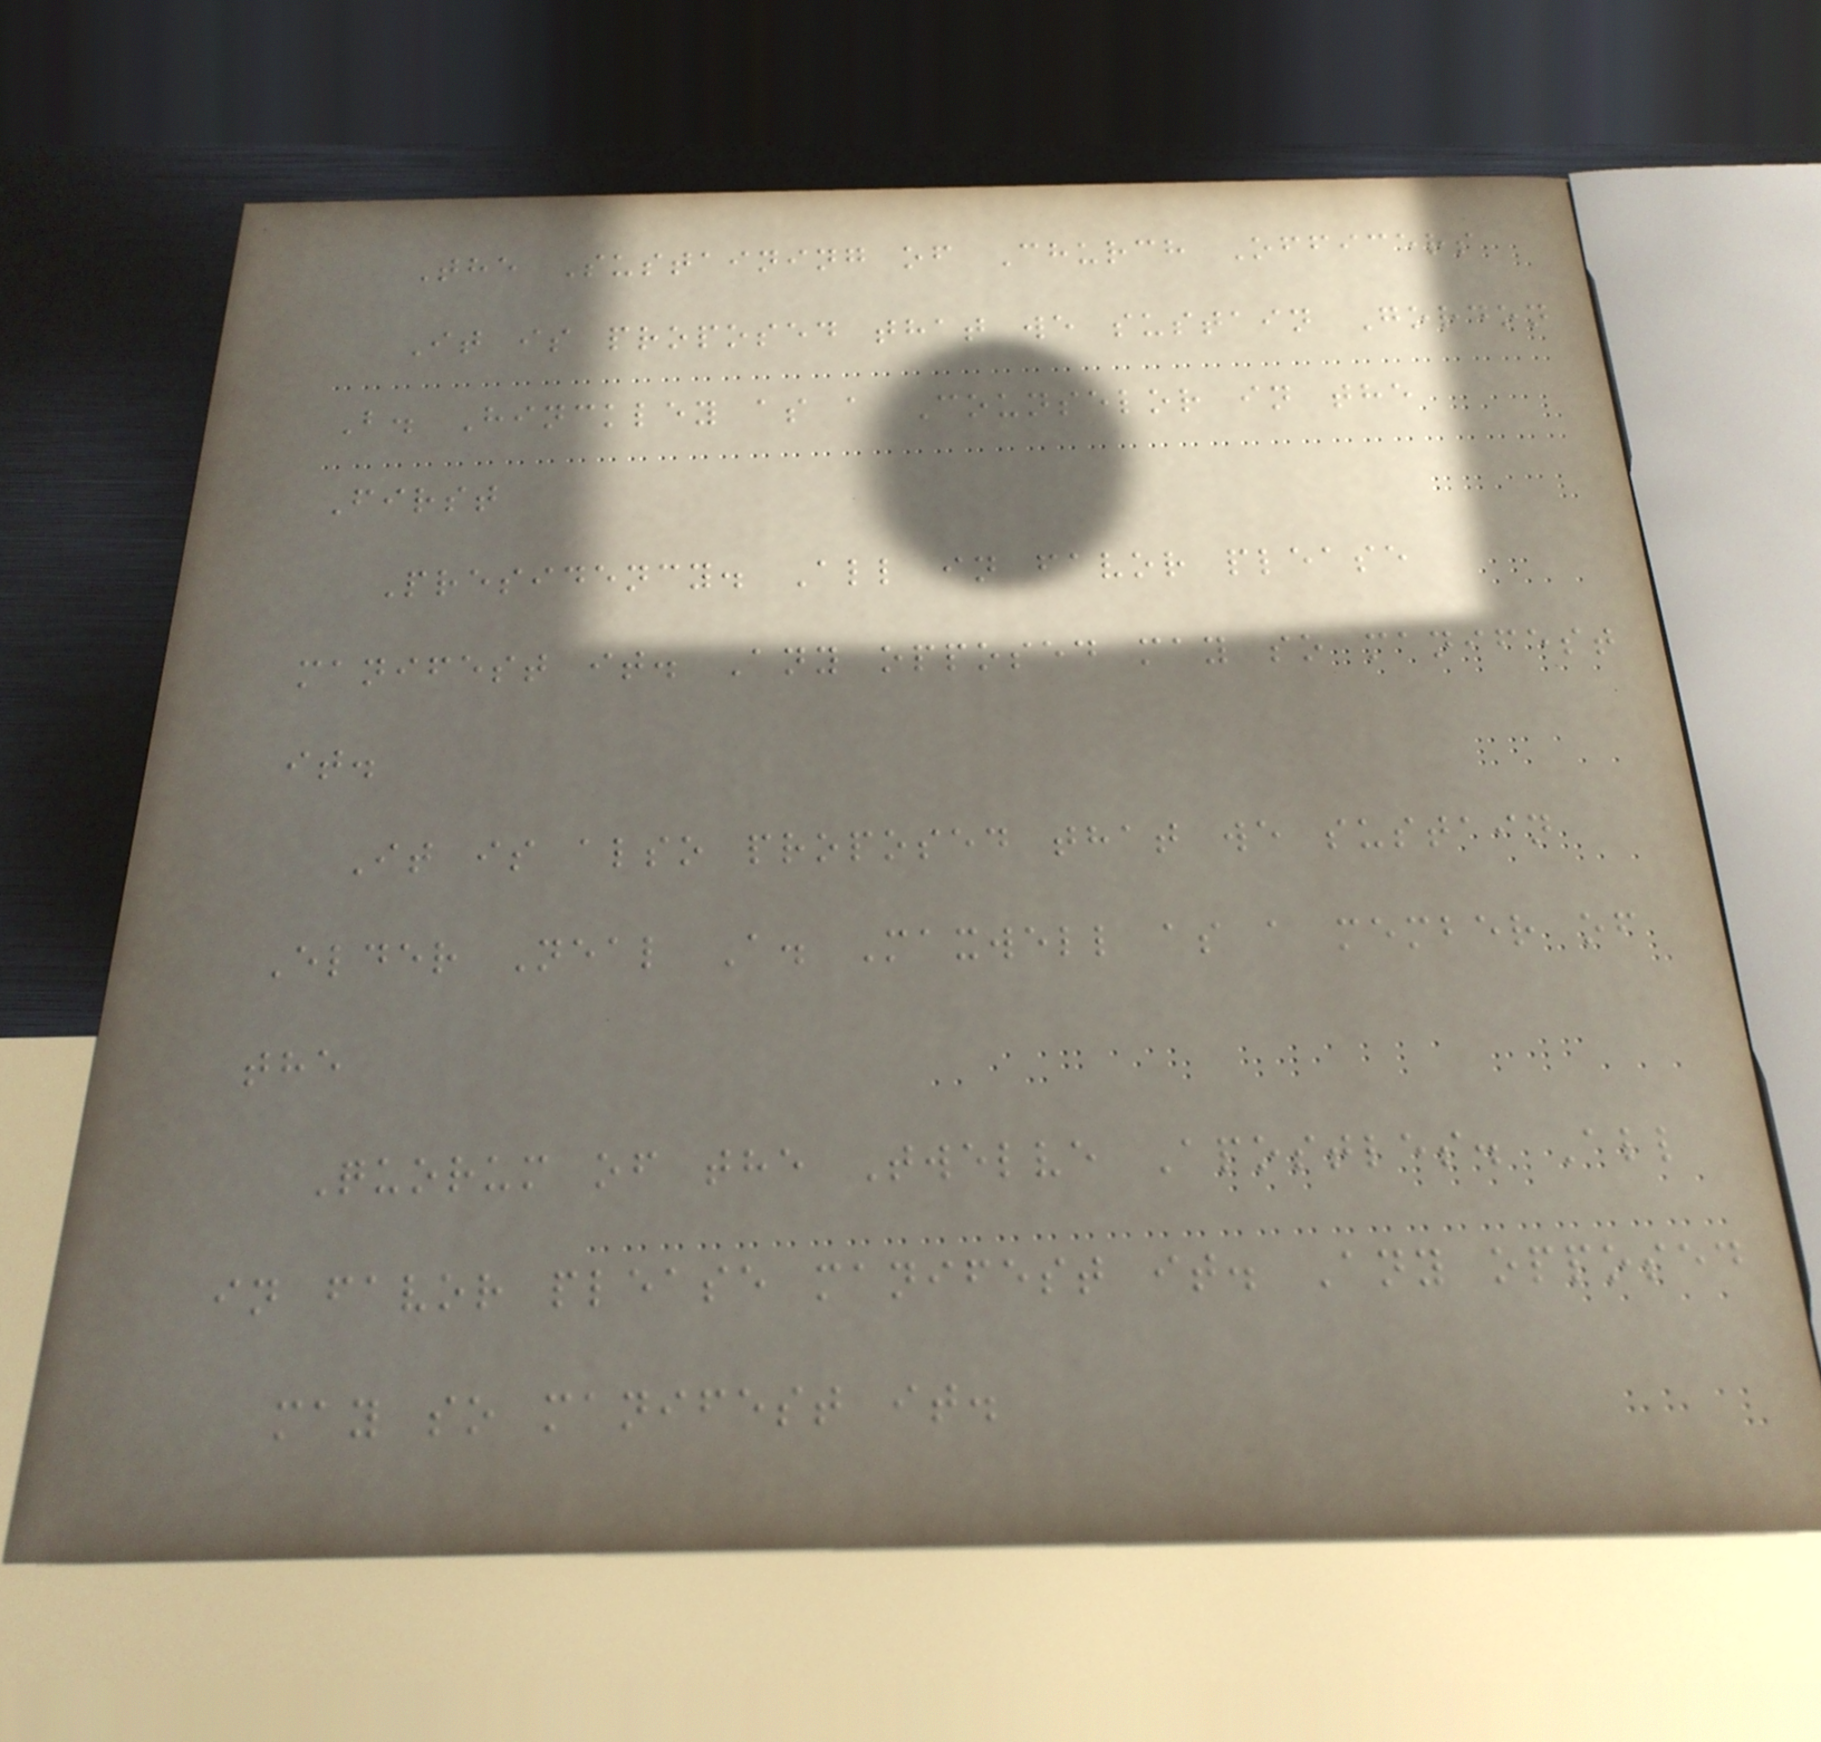The Sustaining of Church Officers
It is proposed that we sustain Gordon
B. Hinckley as a Counselor in the
First
Presidency. All in favor please
manifest it. Any opposed may so manifest
it.
It is also proposed that we sustain
Elder Neal A. Maxwell as a member of
the
Quorum of the Twelve Apostles. All
in favor please manifest it. Any opposed
may so manifest it.
